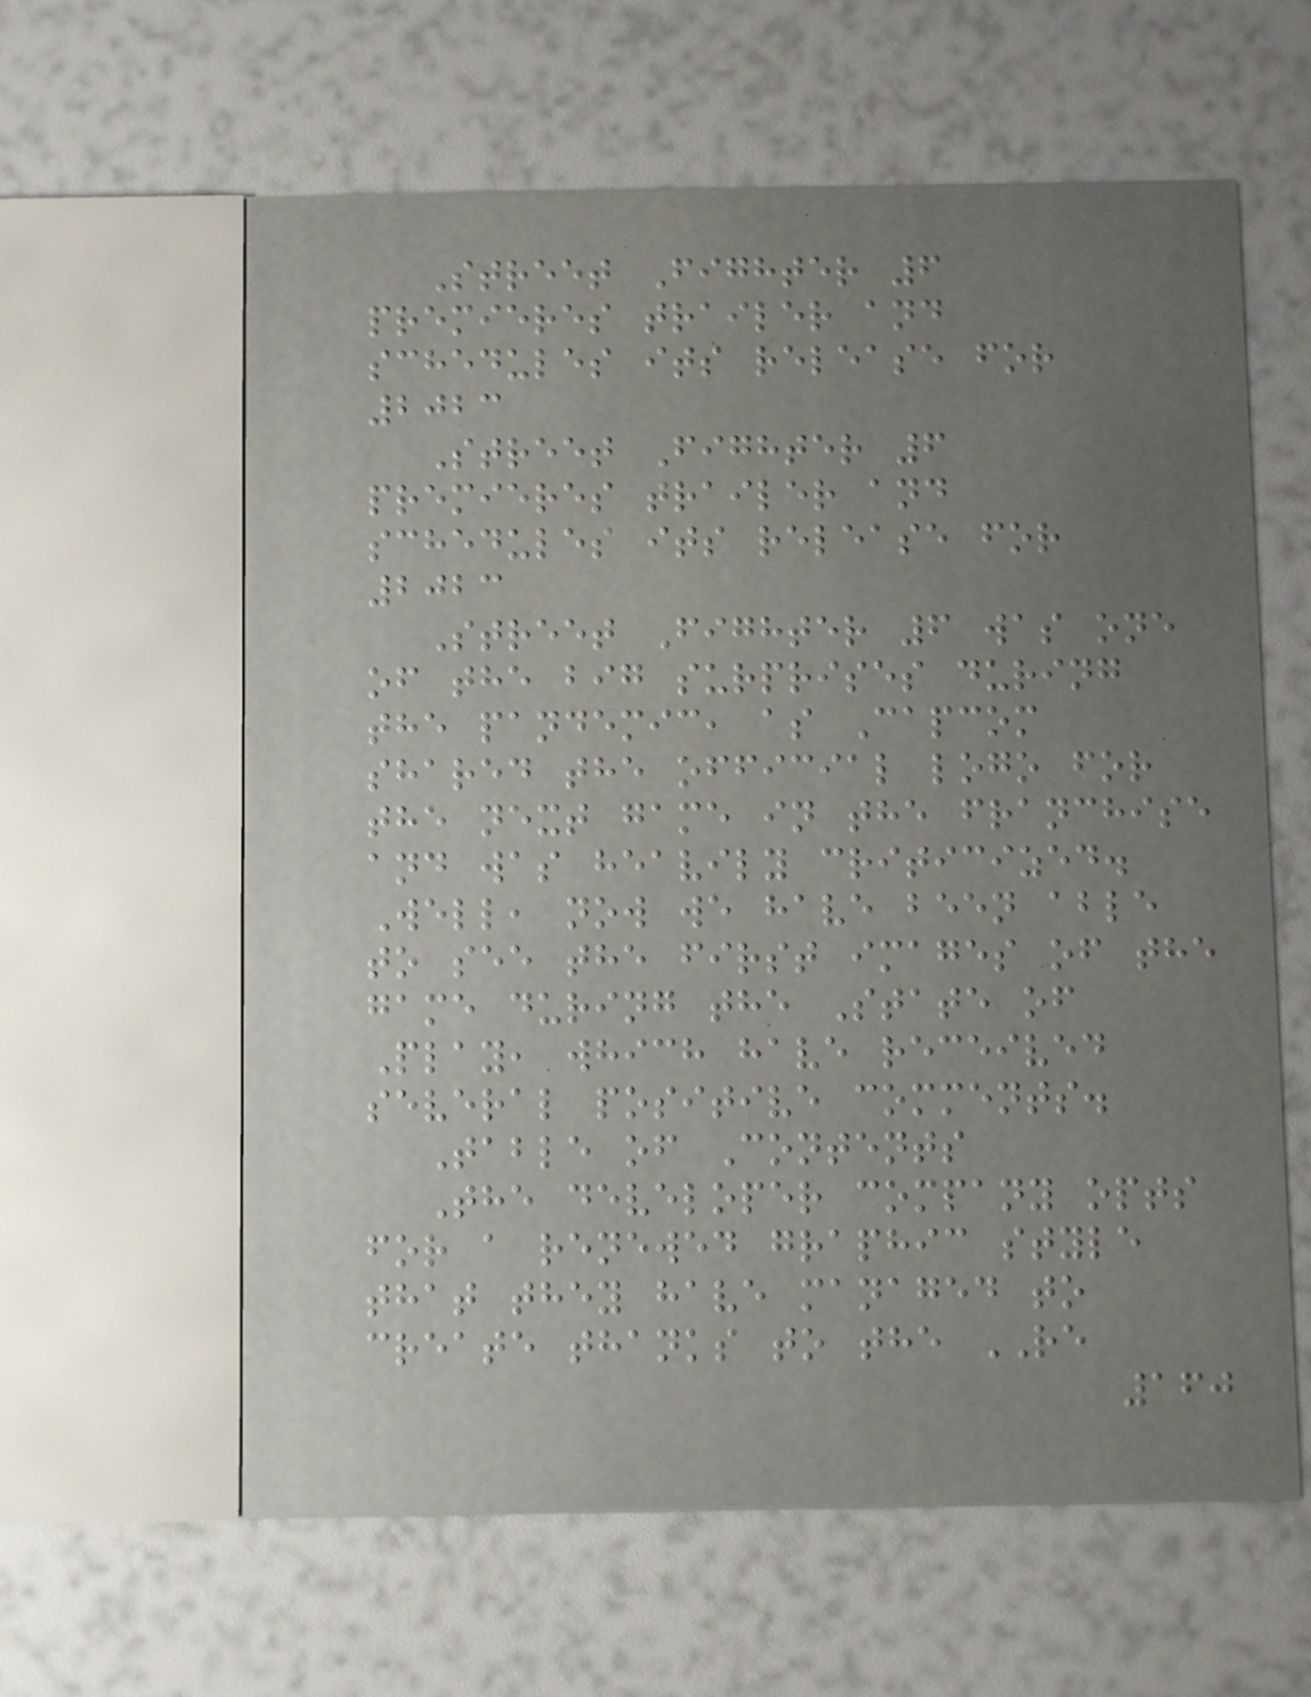Street Fighter 6
premieres trailer and
schedules its release for
2023
Street Fighter 6
premieres trailer and
schedules its release for
2023
Street Fighter 6 was one
of the big surprises during
the pandemic, as Capcom
shared the official logo for
the next game in the franchise
and was heavily criticized.
Well, now we have been able
to see the first images of the
game during the State of
Play, which have received
several positive comments.
Table of Contents
The developer company opts
for a renewed graphic style
that they have managed to
create thanks to the RE
160
